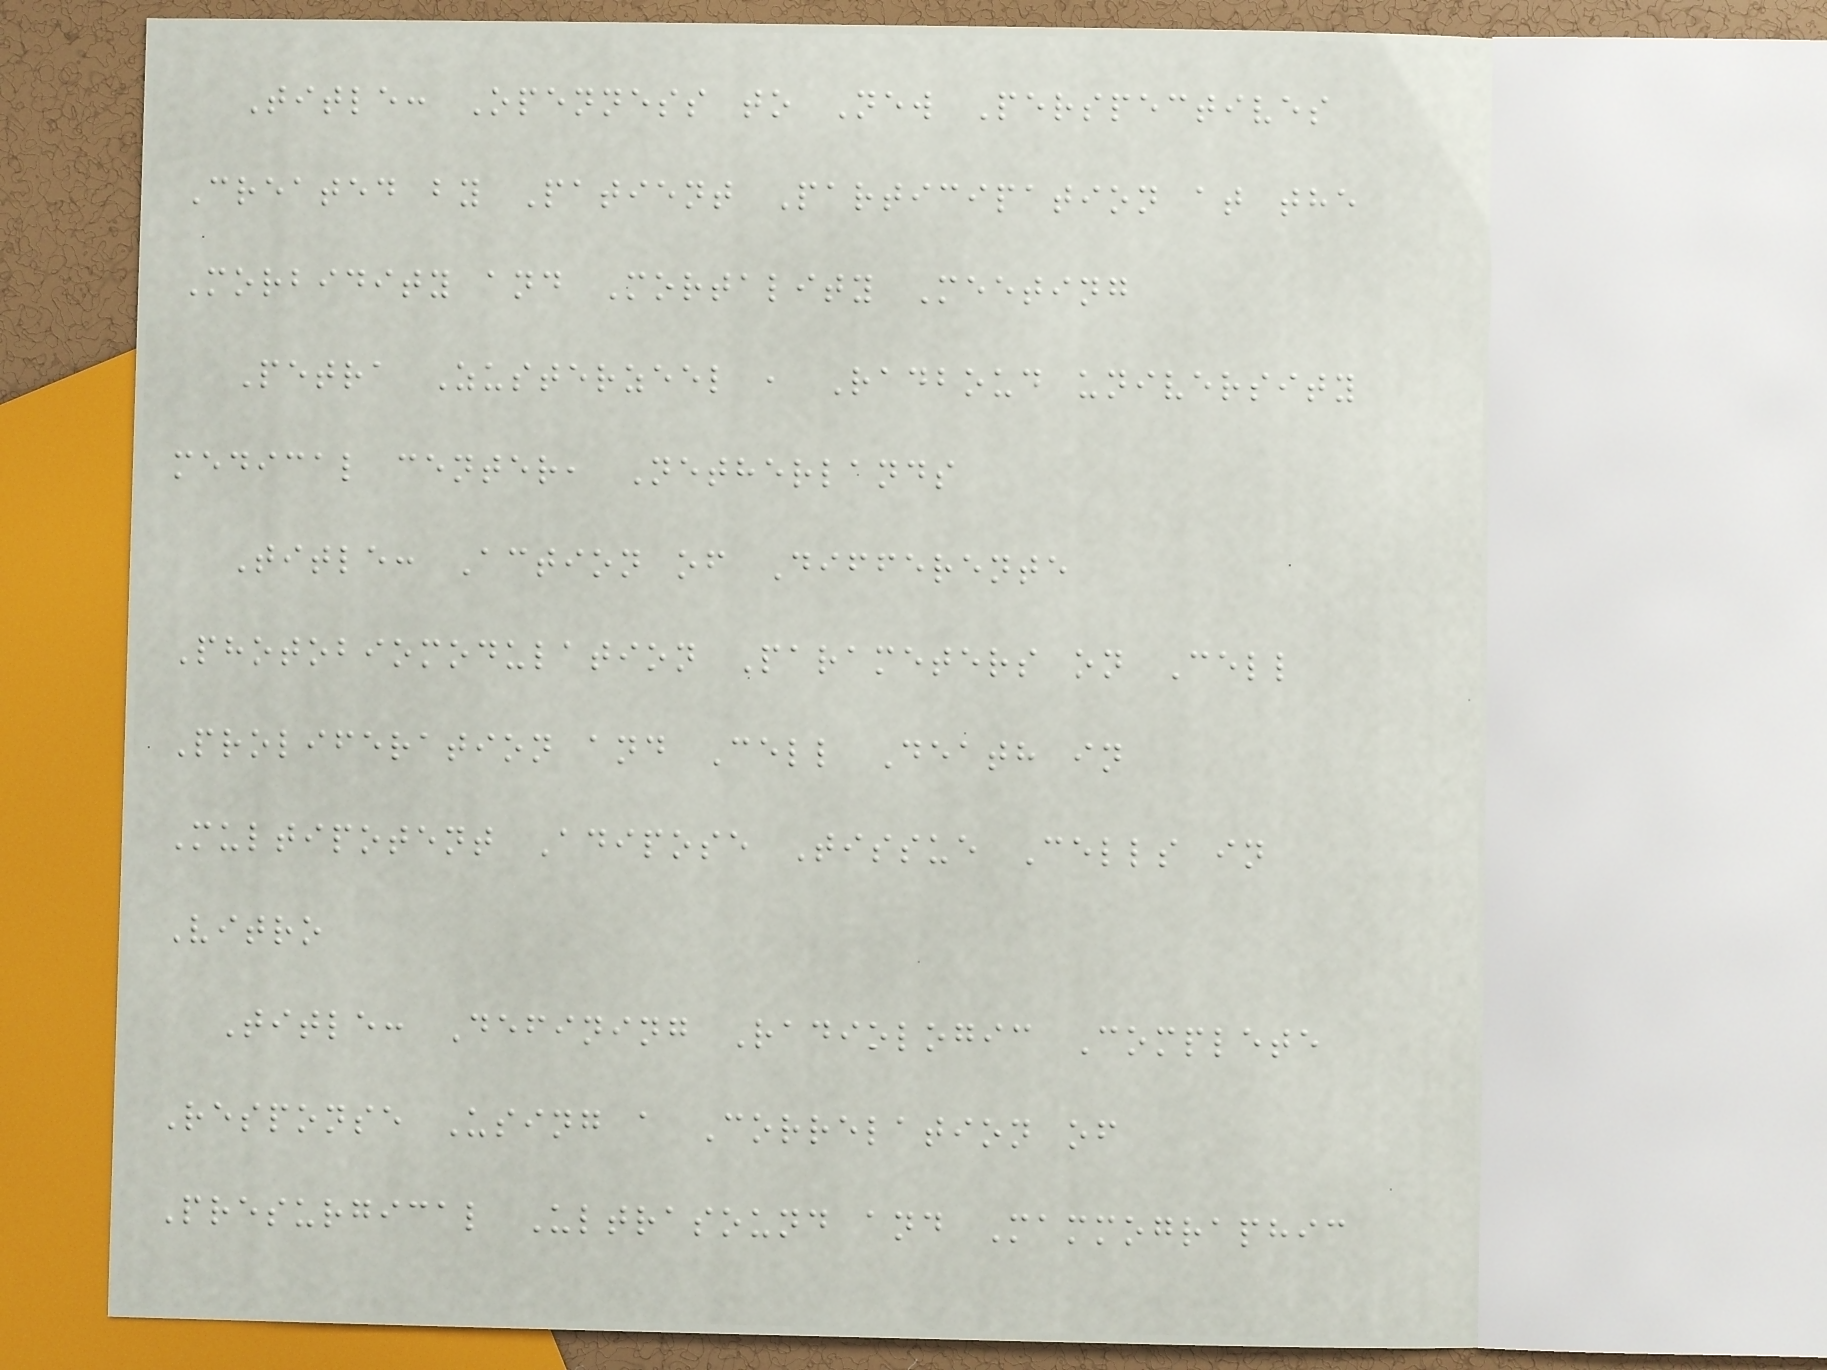Title: Openness to New Perspectives
Created by Patient Participation at the
Morbidity and Mortality Meeting
Petra Zusterzeel , Radboud university
medical center, Netherlands
Title: Action of Differente
Photobiomodulation Parameters on Cell
Proliferation and Cell Death in
Multipotent Adipose Tissue Cells in
Vitro
Title: Defining Radiologic Complete
Response Using a Correlation of
Presurgical Ultrasound and Mammographic
